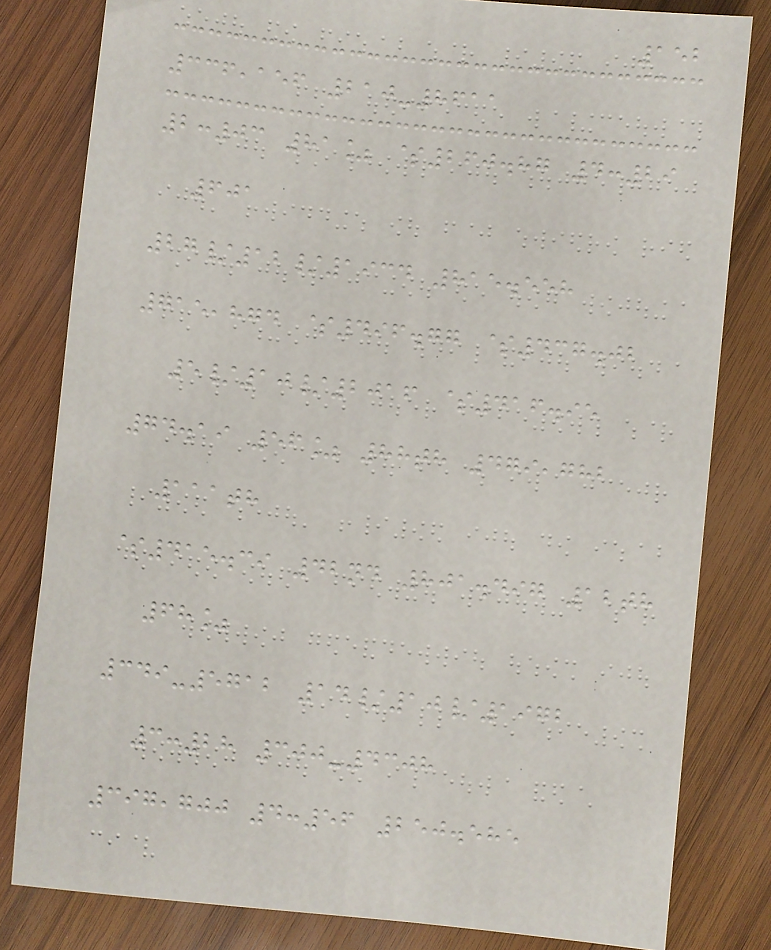152
336,156 210-8611
2:03 81% $260.87 4:29
601
27/12/1934 815.558
715,874 $496.77 $437.02
5/10/2016 $416.95
74.19 56% 88th 479,782
111th
$415.39 42nd 801.497 12th
68%
349-5712 14/10/1972
3:28 300-4308
397,700 4:56 250.585
